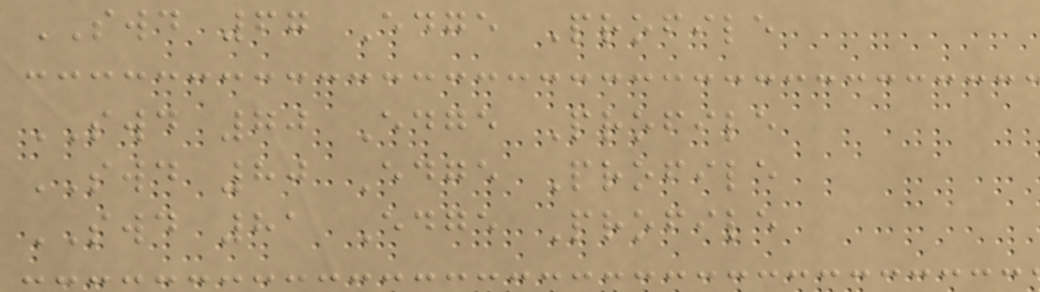SWD 67 Edge Profile
SWD 70 Edge Profile
SWD 80 Edge Profile
SWD 81 Edge Profile
